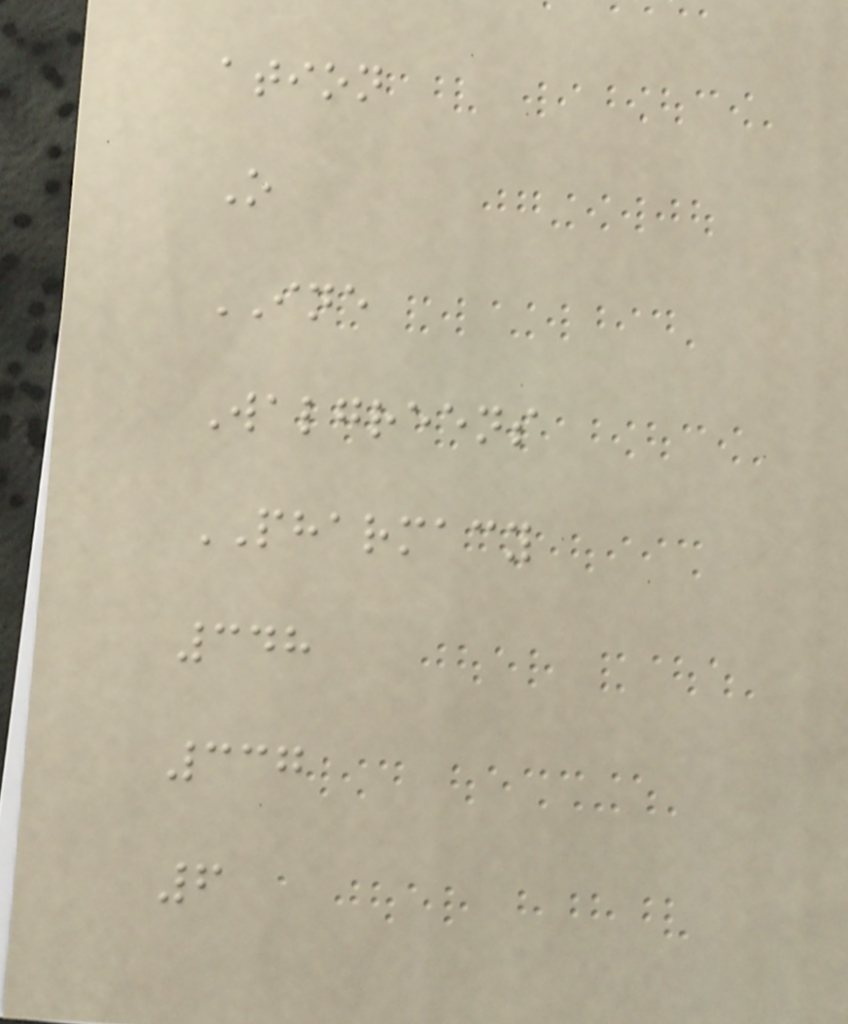ation
O
INE
Walgreens
PHARMACY
348
337
6
